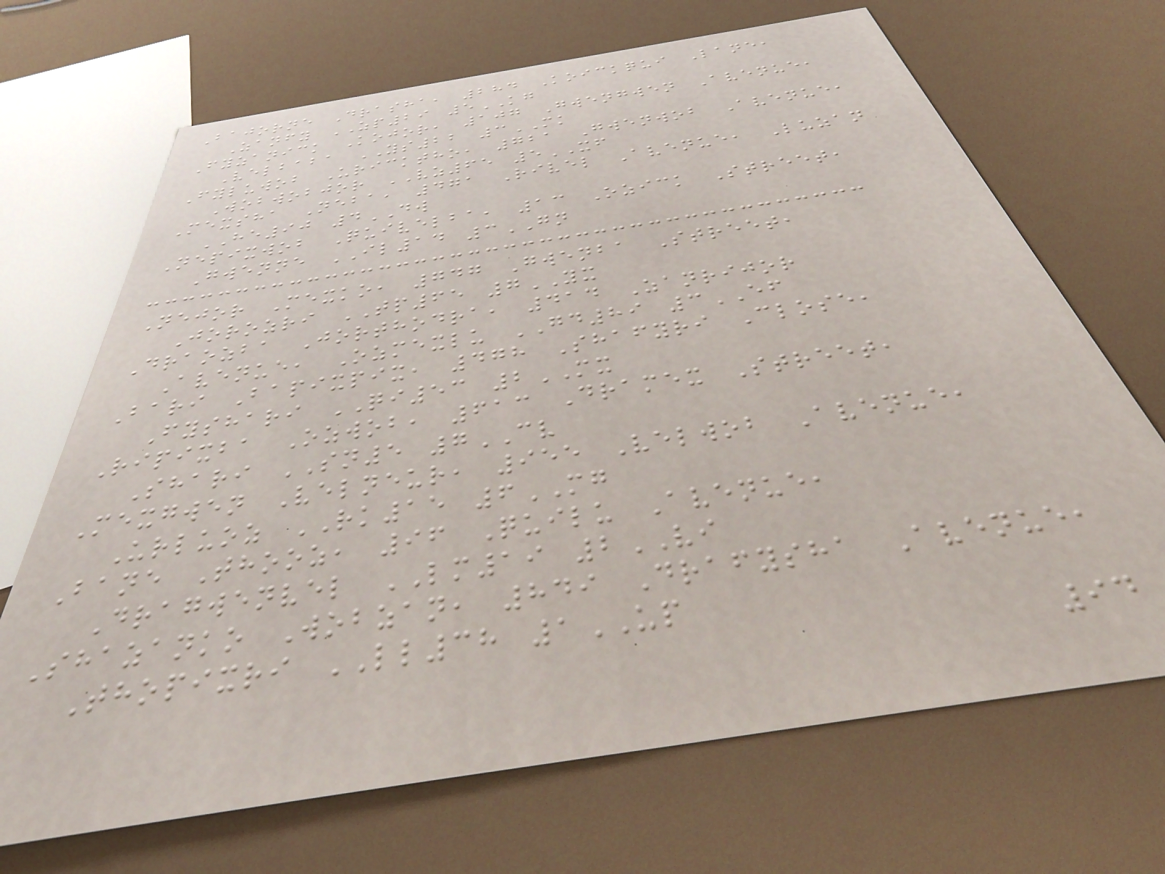Bajorne Drasha, 284 Koickqui Lane,
Zanfy ZP29 5KG
Fyzanick Kojor, 107 Gwengwen Avenue,
Velbaba YS22 3MK
Fyluwob Uricktho, 721 Gwenwob Avenue,
Wobwobjor VZ65 5XF
Mexsha Neba, 471 Rivel Avenue, Luzan
HE90 4DW
Nepixwob Quivelba, 13 Ozick Street,
Gwenne IL14 3GN
Nejor Mexko, 747 Gwenba Street,
Jorozri TP65 7YX
Draozba Jorthodra, 414 Zanrijor
Avenue, Ozmexlu GD89 3EF
Bari Bapixpix, 478 Shafyri Close,
Fyshari QI53 2MX
Ripixba Ozwob, 613 Dramex Street,
Shari SN5 7CV
Mexgwen Velneur, 955 Velwob Avenue,
Urluoz RK15 6MG
Bane Thooz, 96 Quilu Avenue,
Dragwenvel LM19 2VI
Shazanko Wobzan, 849 Drafysha Avenue,
Thopixri LL38 1UP
94
